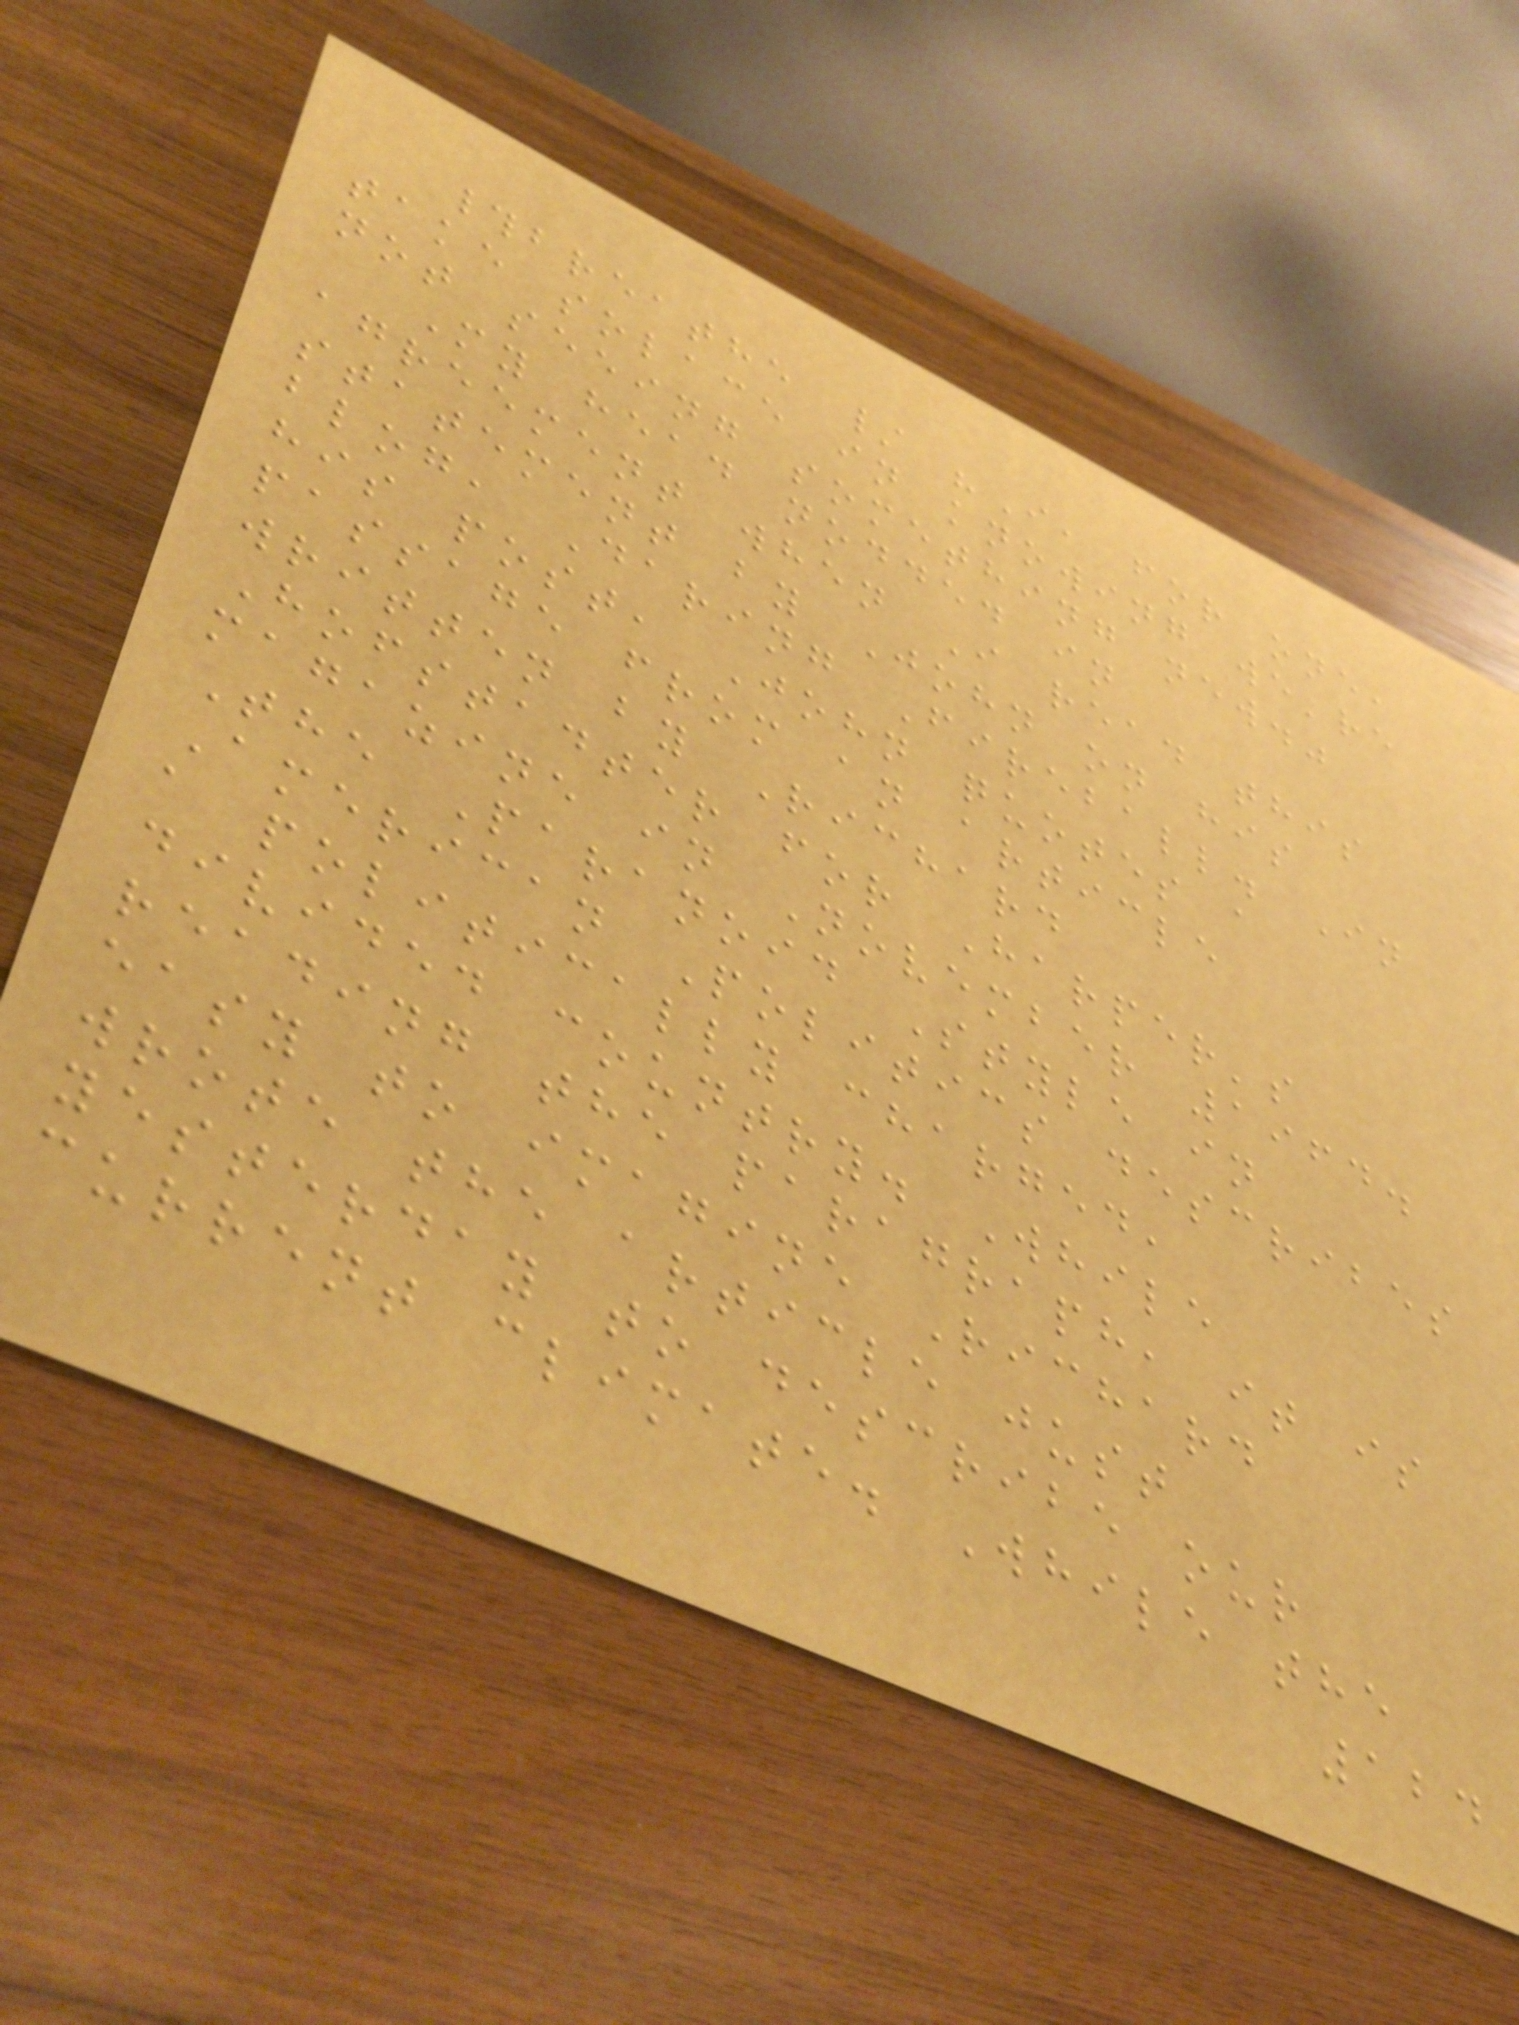#breathe / "I, for one,
take solace in knowing we're
not seeing something new."
My head nodded in
agreement when I read this
statement by John on his
blog, Daring Fireball. In
his post, John quotes a
passage from an article
written by Richard
Hofstadter for Harper's
magazine in November 1964.
The Paranoid Style in
American Politics describes
a politically charged,
divided country. While
reading the paragraph, it is
easy to imagine Richard
wrote the article just
yesterday to describe our
current climate. While the
124
